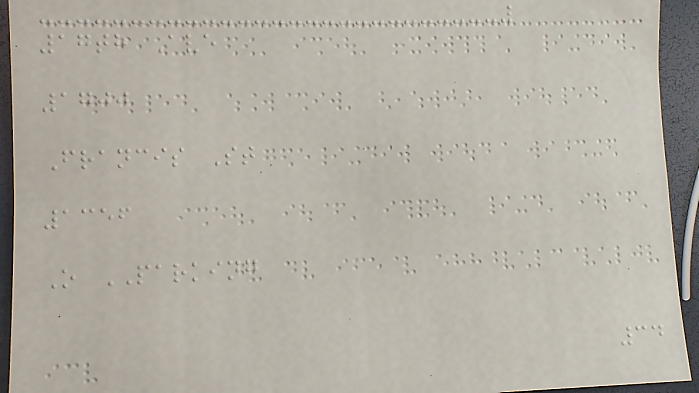17th Ave
1700
Francis St
1356
O PARKING
34
